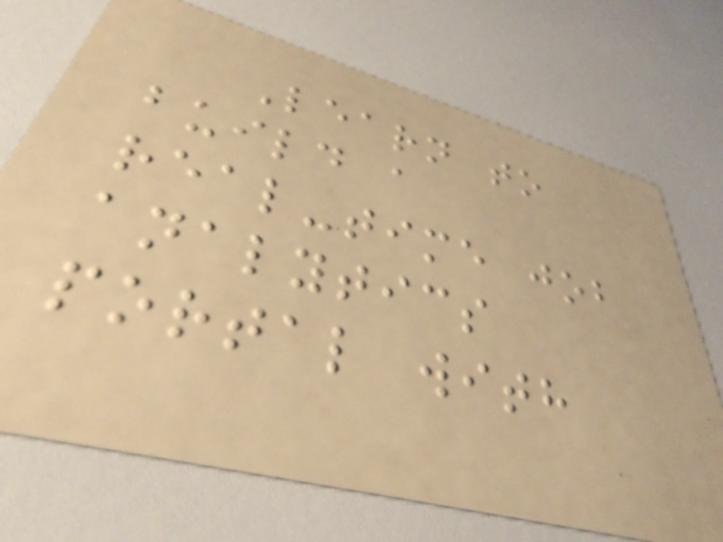Learn to
build a
real-time job
analytics
portal with
